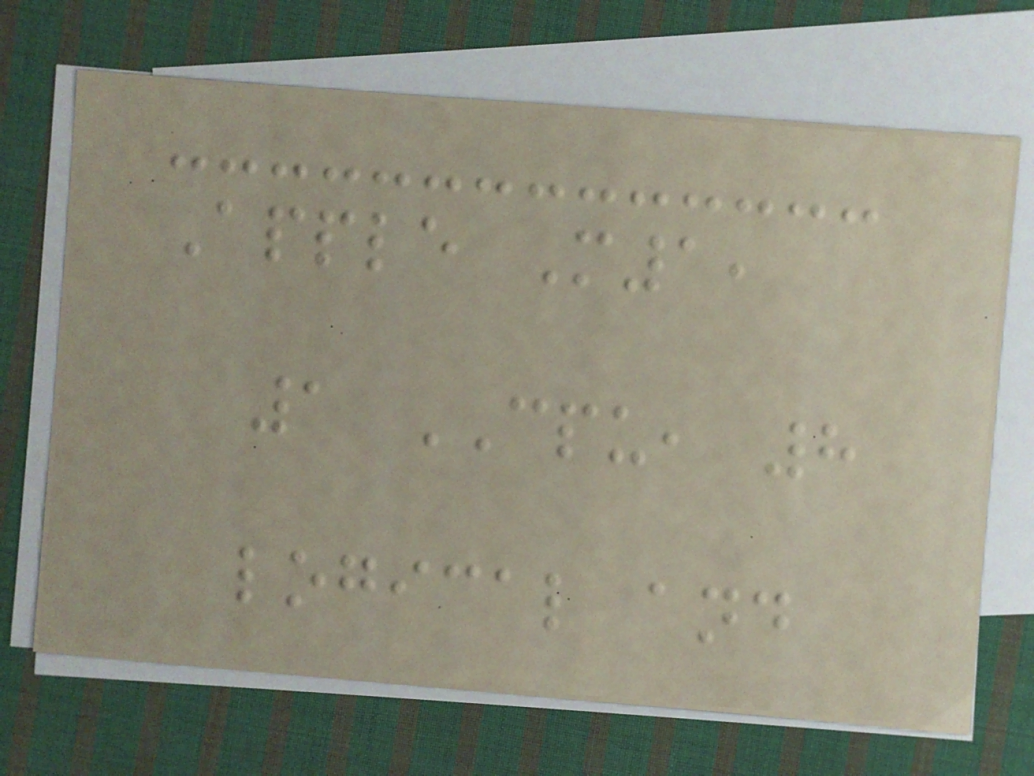Apple M1,
1 CPU, 8
logical and
